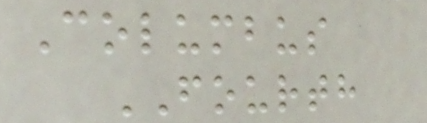Columbus
FOURTH
